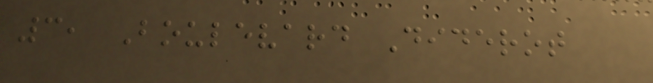3, Boulevard Diderot
